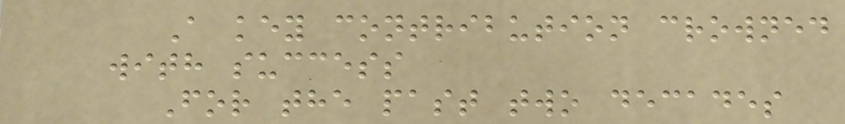A key contribution crowned
with success
For the past two decades
